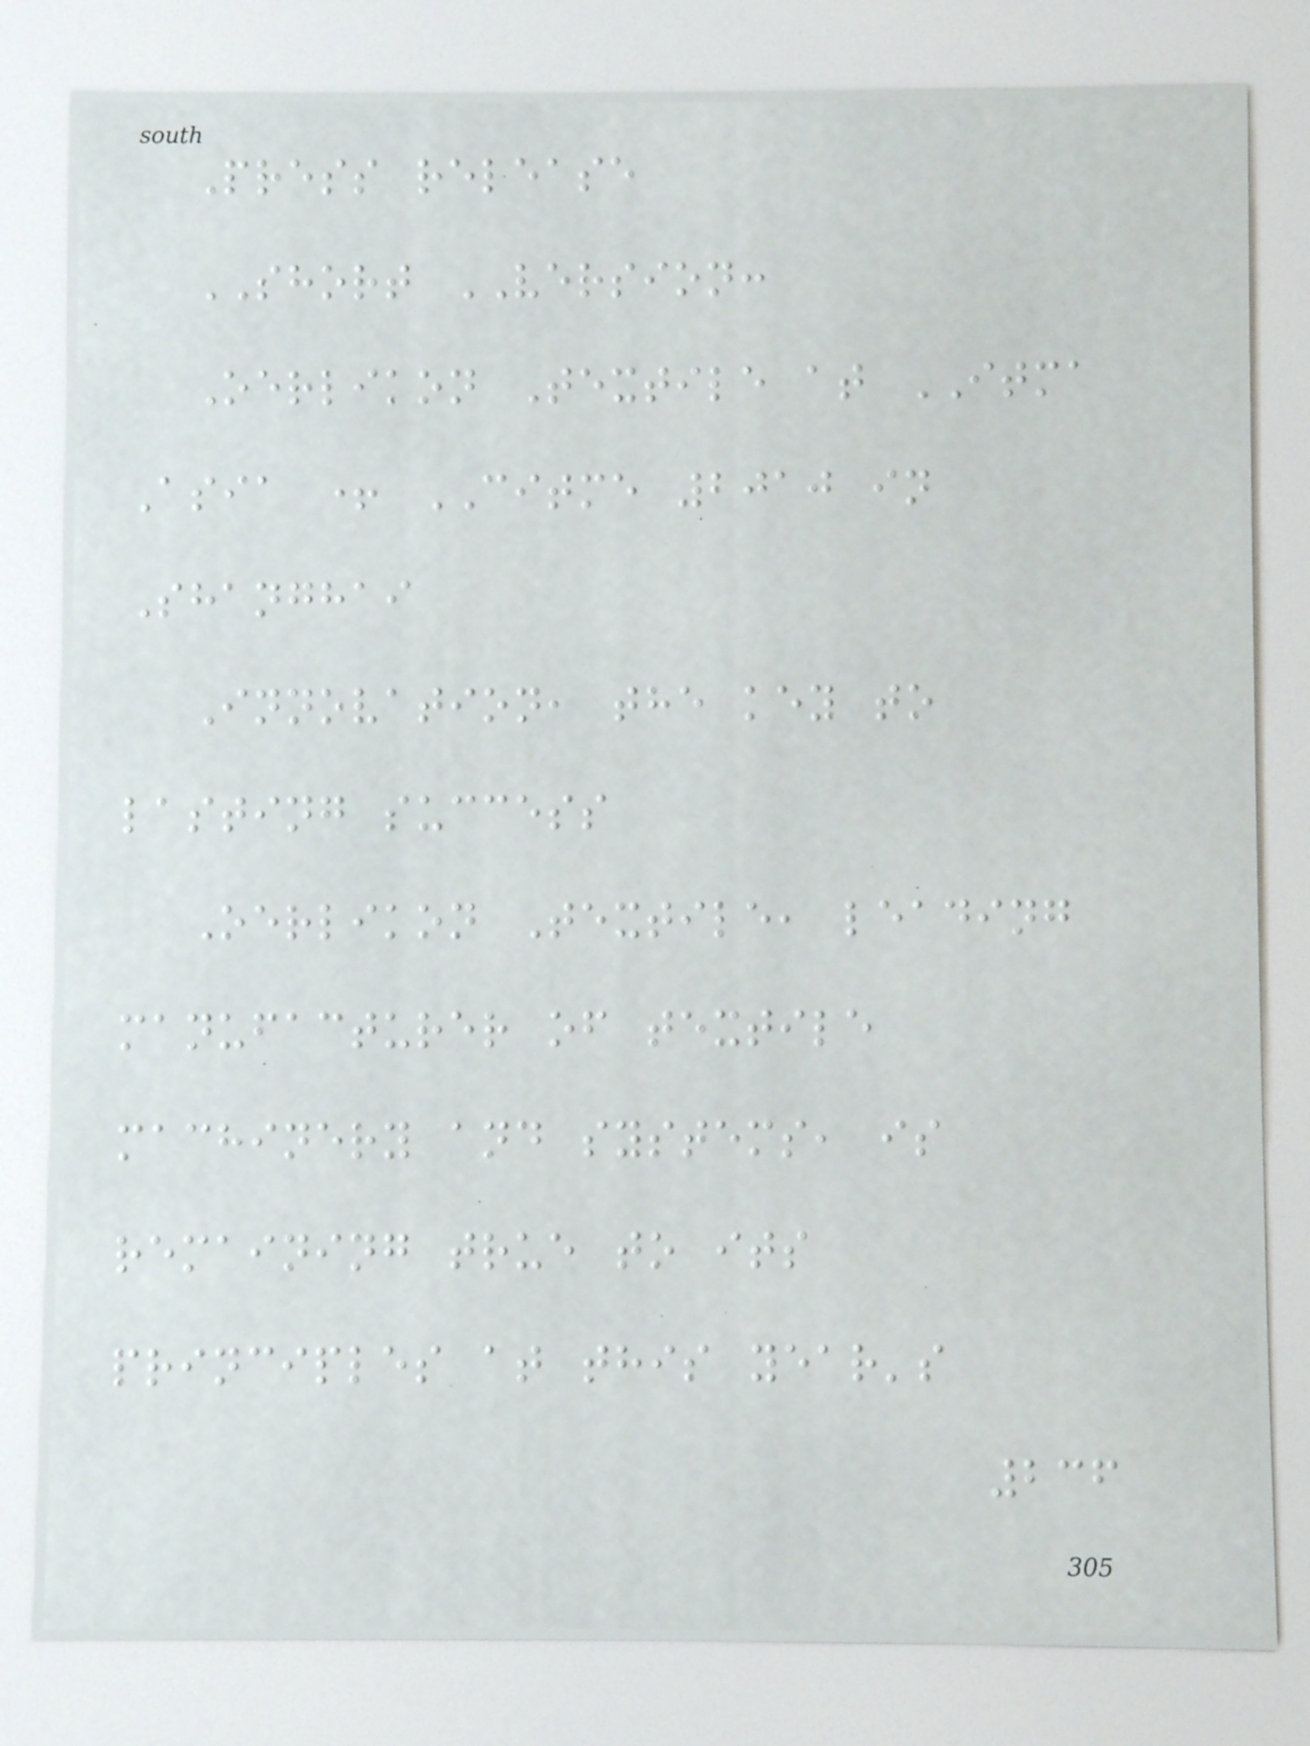Press release
SHORT VERSION:
Oerlikon Textile at ITMA
Asia + CITME 2010 in
Shanghai
Innovation, the key to
lasting success
Oerlikon Textile, leading
manufacturer of textile
machinery and systems, is
remaining true to its
principles at this year's
236
